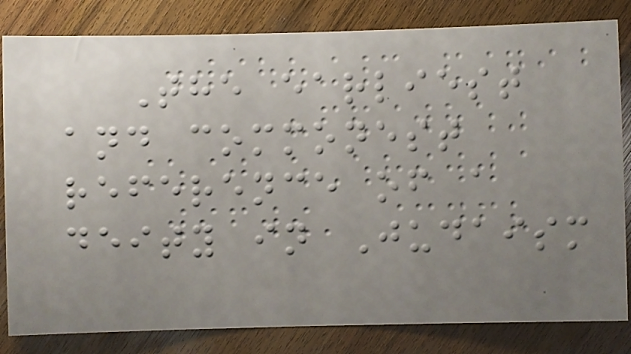The earliest
and commonest
reference of a
deity in Judaism
